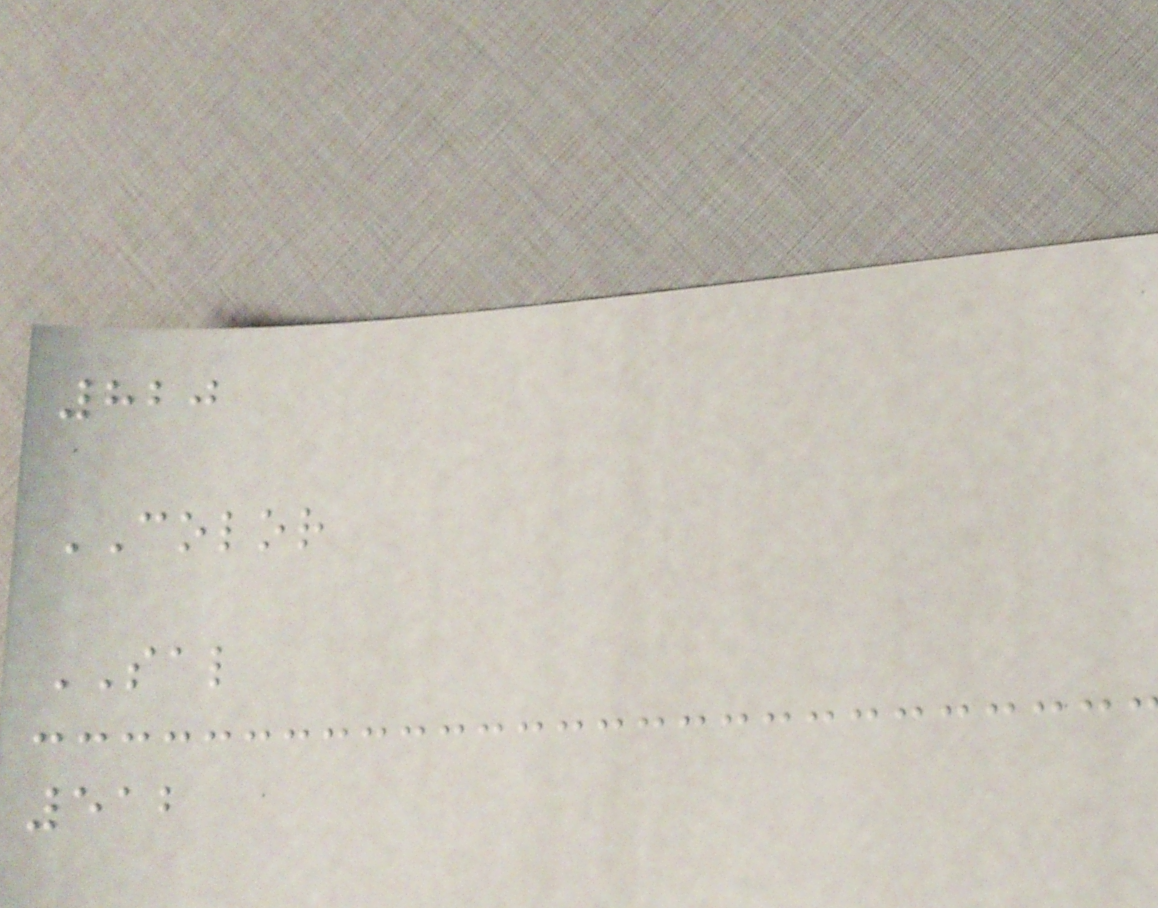820
COLOR
SAL
512
